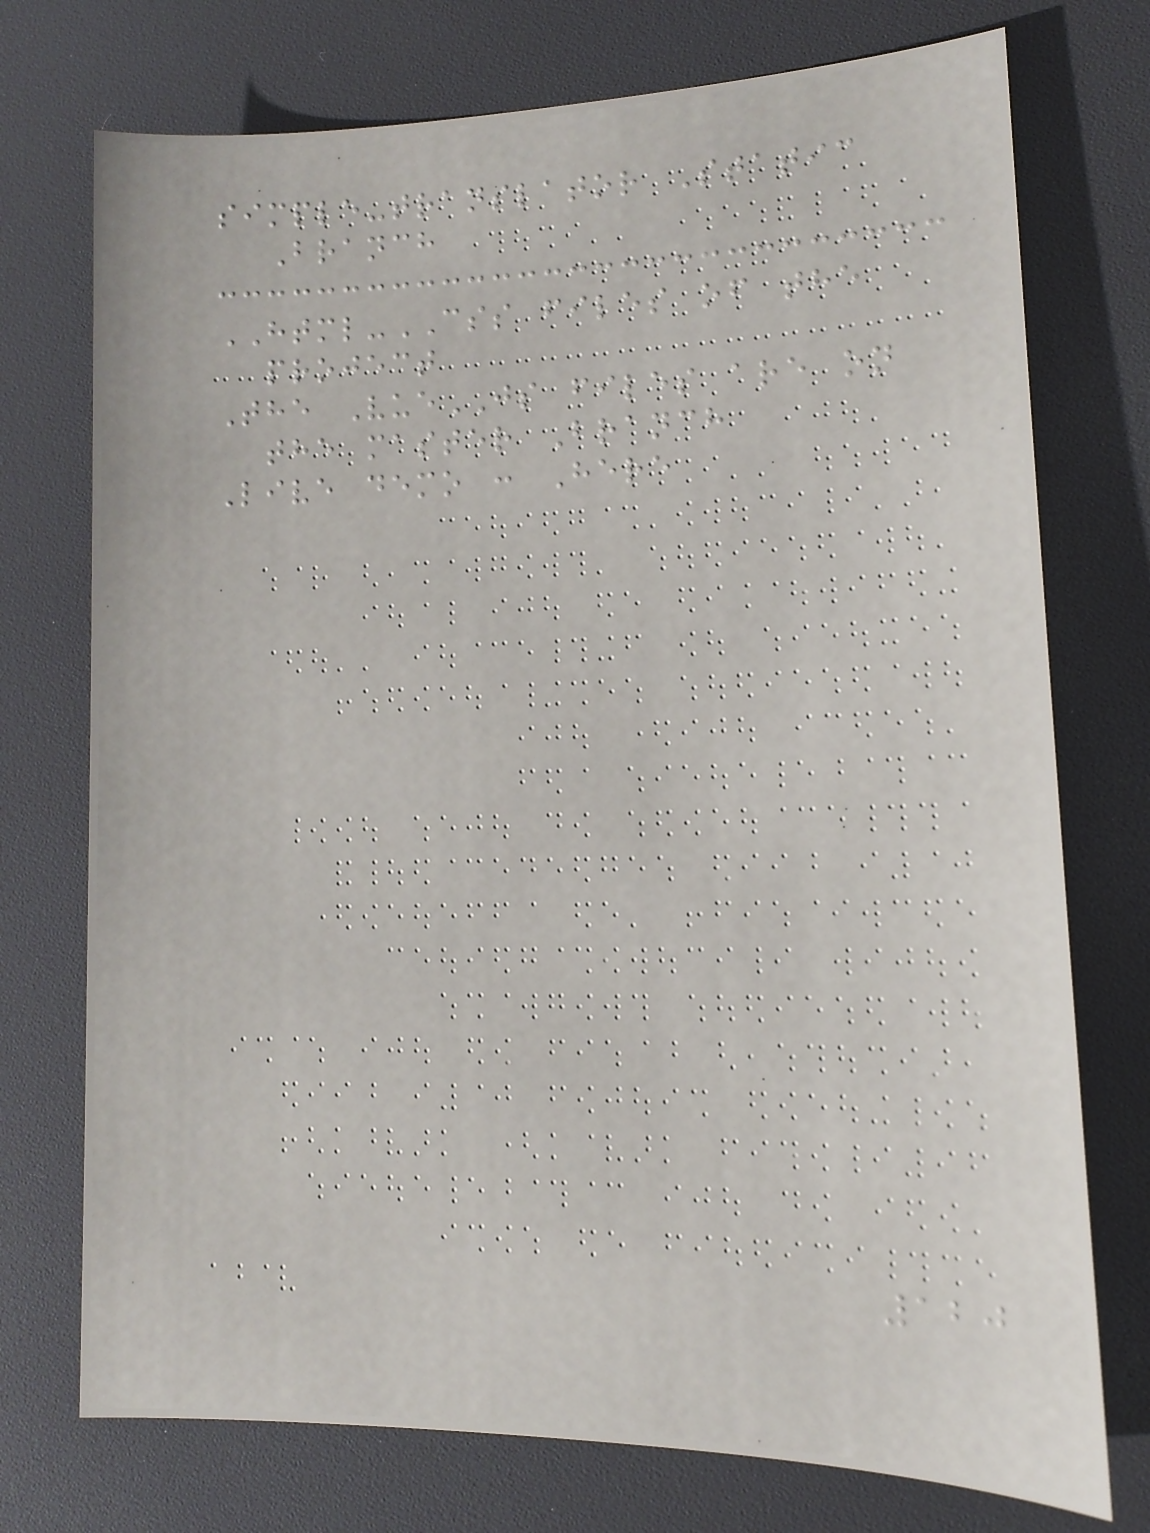simple-translator Static
Branch
HTML-CSS files of the
project
The VueJS files are on
the master Branch
Live demo : Here
120
